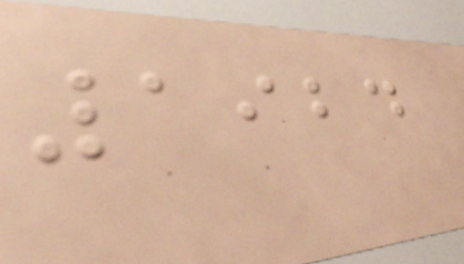1924
